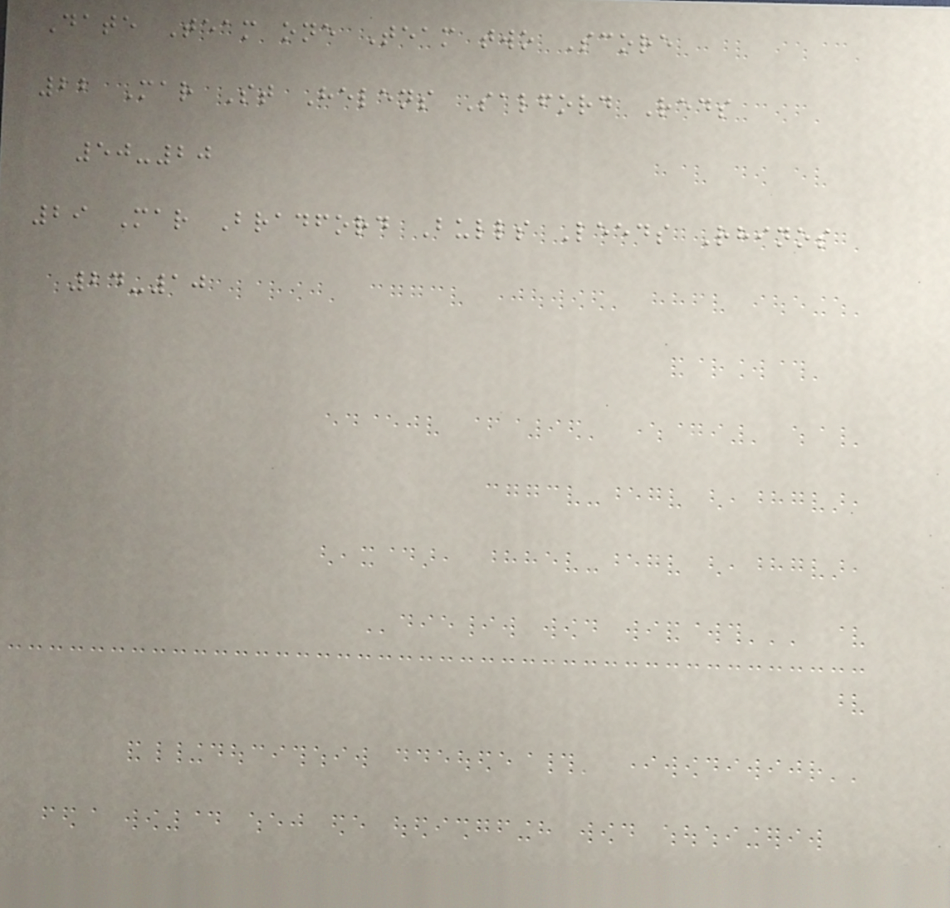Date Team one Team two Score
22 Mar St Helens Salford Reds
50-20
29 Mar Bradford Bulls Leeds Rhinos
24-10
